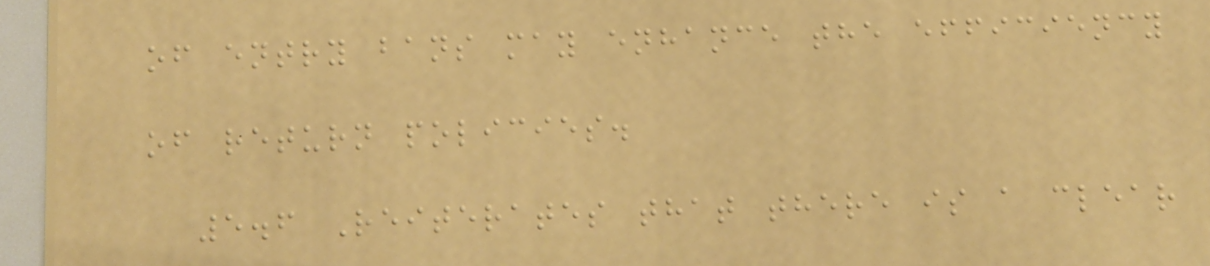of entry bans may enhance the efficiency
of return policies.
5.6 Reiterates that there is a clear
